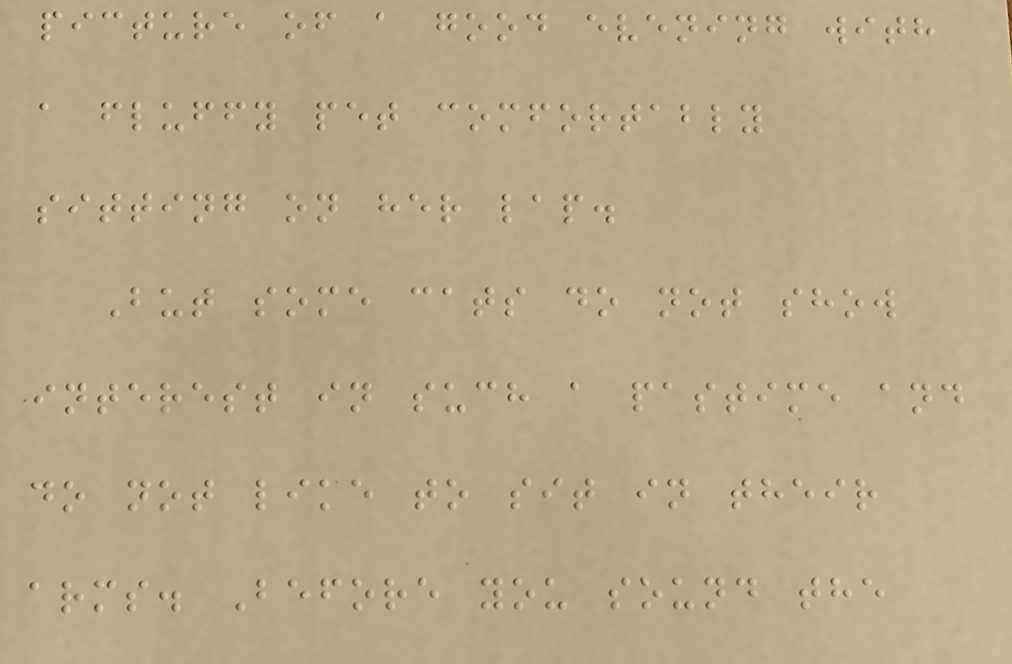picture of a good evening with
a fluffy pet comfortably
sitting on her lap.
But some cats do not show
interest in such a pastime and
do not like to sit in their
arms. Before you sound the
